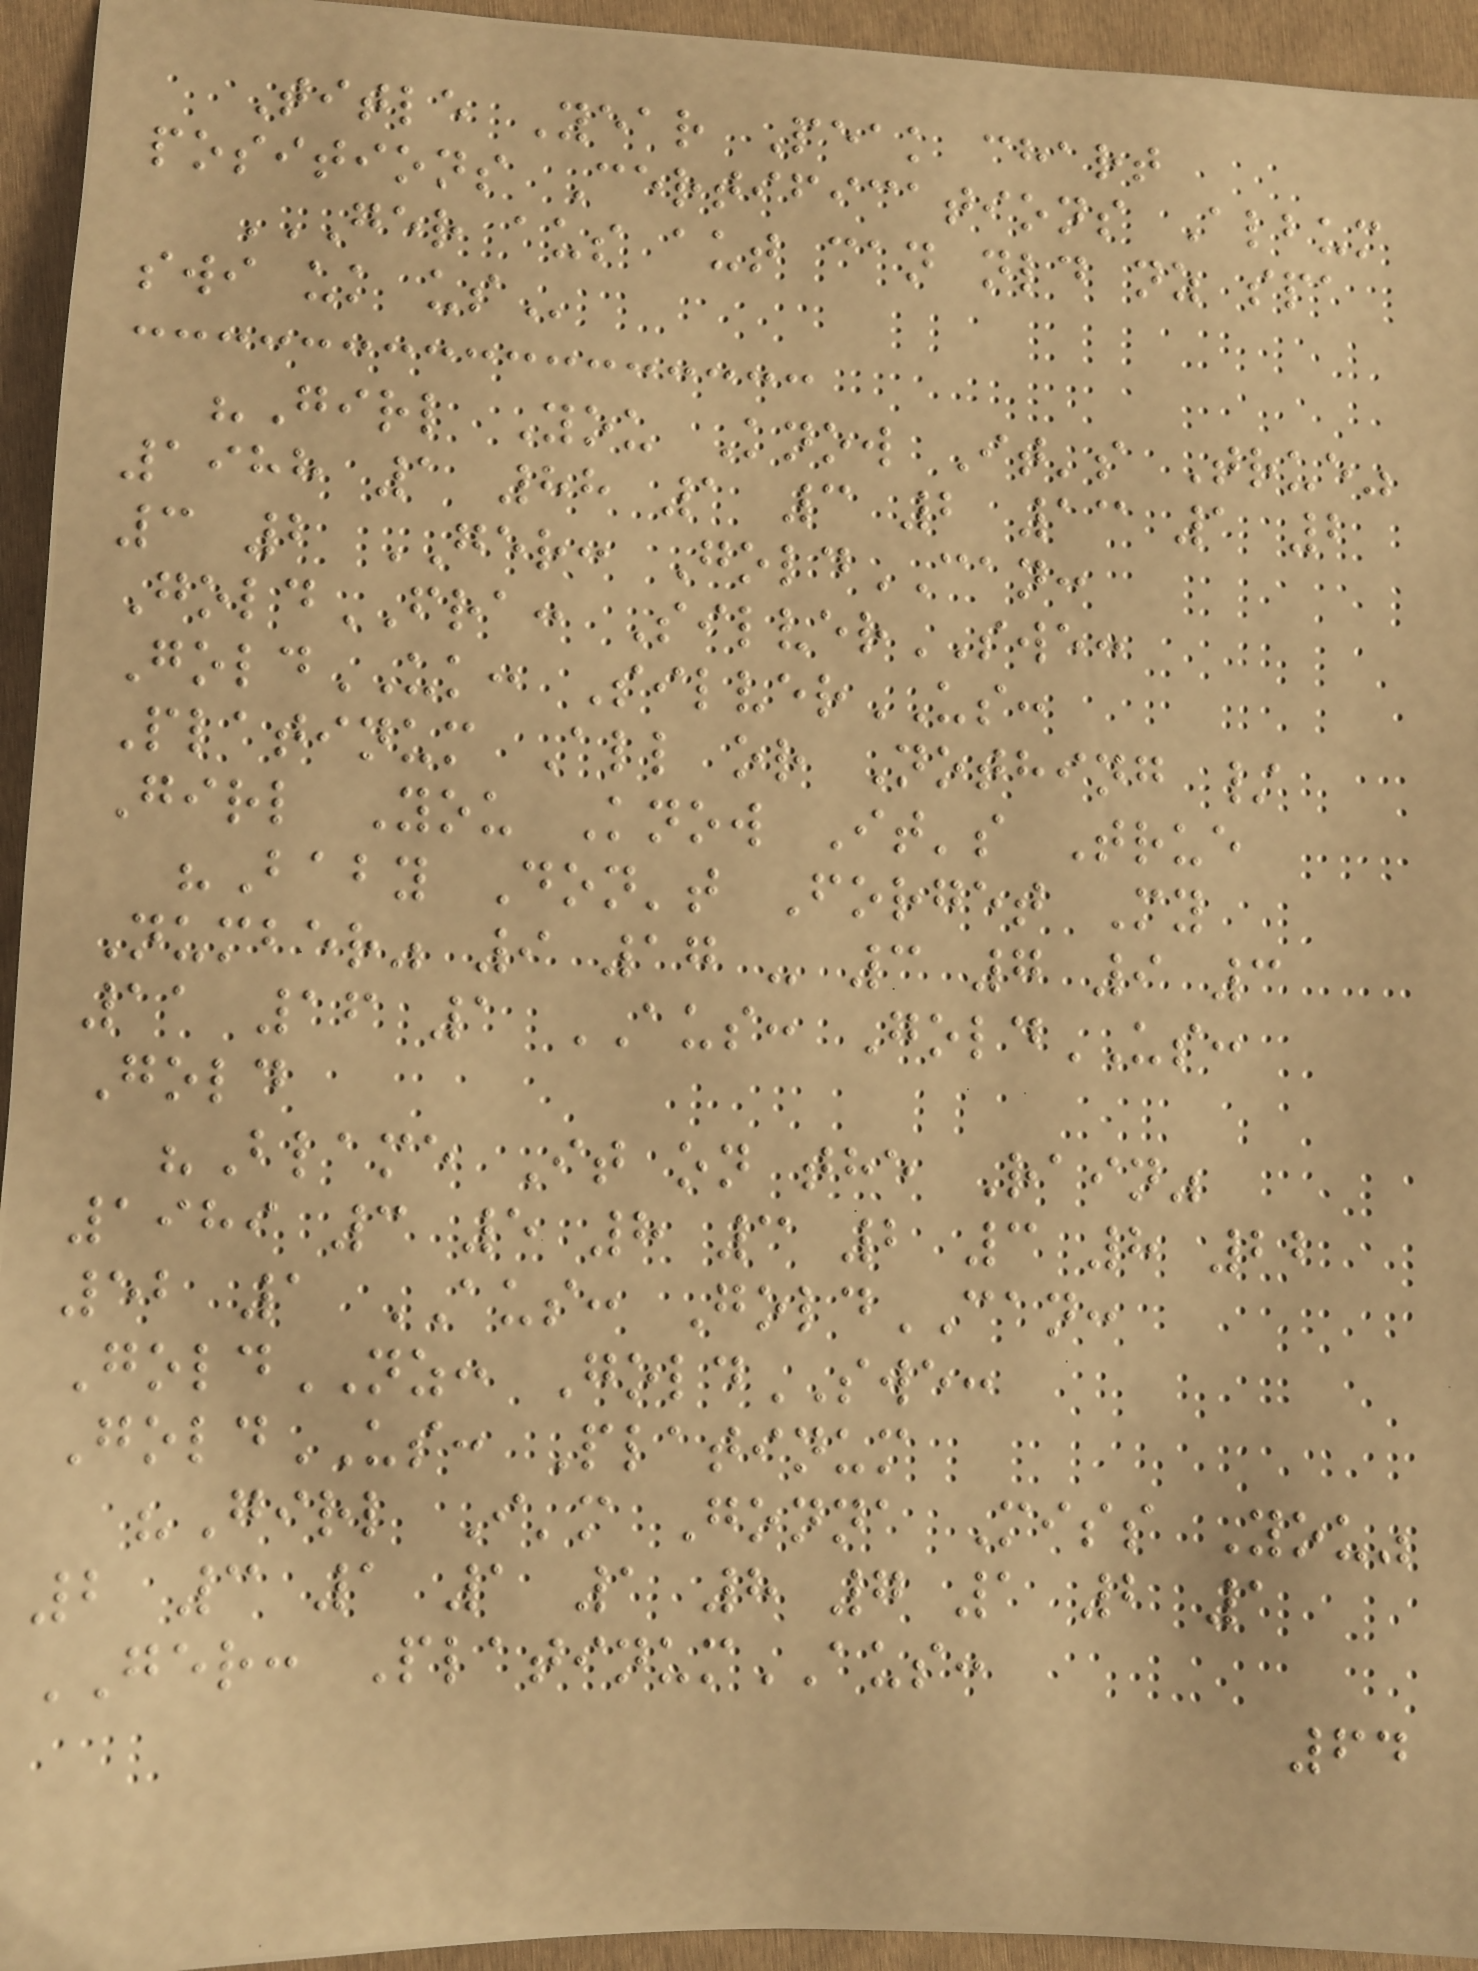Title Year Peak chart
positions Certifications Album
GER AUS AUT CAN NLD NZ SPA
SWI UK US
"Girl You Know It's True"
1988 1 88 1 3 2 13 1 2
3 2 GER: GoldCAN:
GoldFRA: SilverSWE:
GoldUK: SilverUS:
Platinum All or Nothing /
Girl You Know It's True
"Baby Don't Forget My
Number" 9 17 - 3 7 9 3
11 16 1 AUS: GoldUS:
Gold
"Blame It on the Rain"
1989 3 5 8 3 2 3 8 22
52 1 AUS: GoldCAN:
GoldNZ: GoldSWE:
GoldUS: Platinum
"Girl I'm Gonna Miss You"
2 3 1 1 1 8 7 1 2 1
GER: PlatinumAUS:
64
